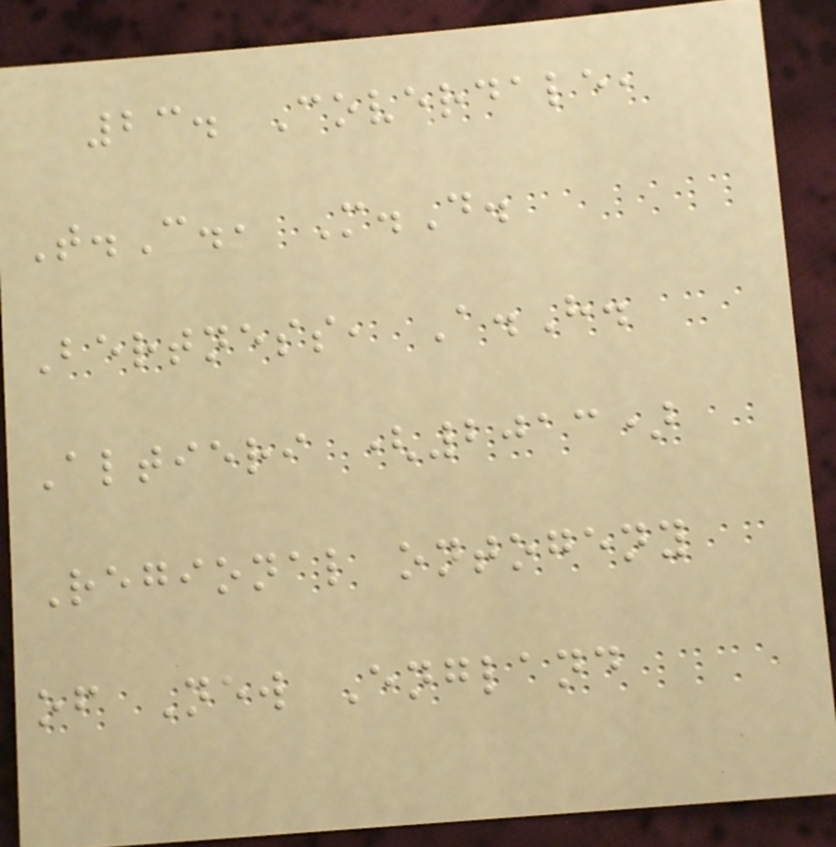23. Coverdale,
T.C., M.D.
Bertness, A.H.
Altieri (2013)
Regional ontogeny
of New England
